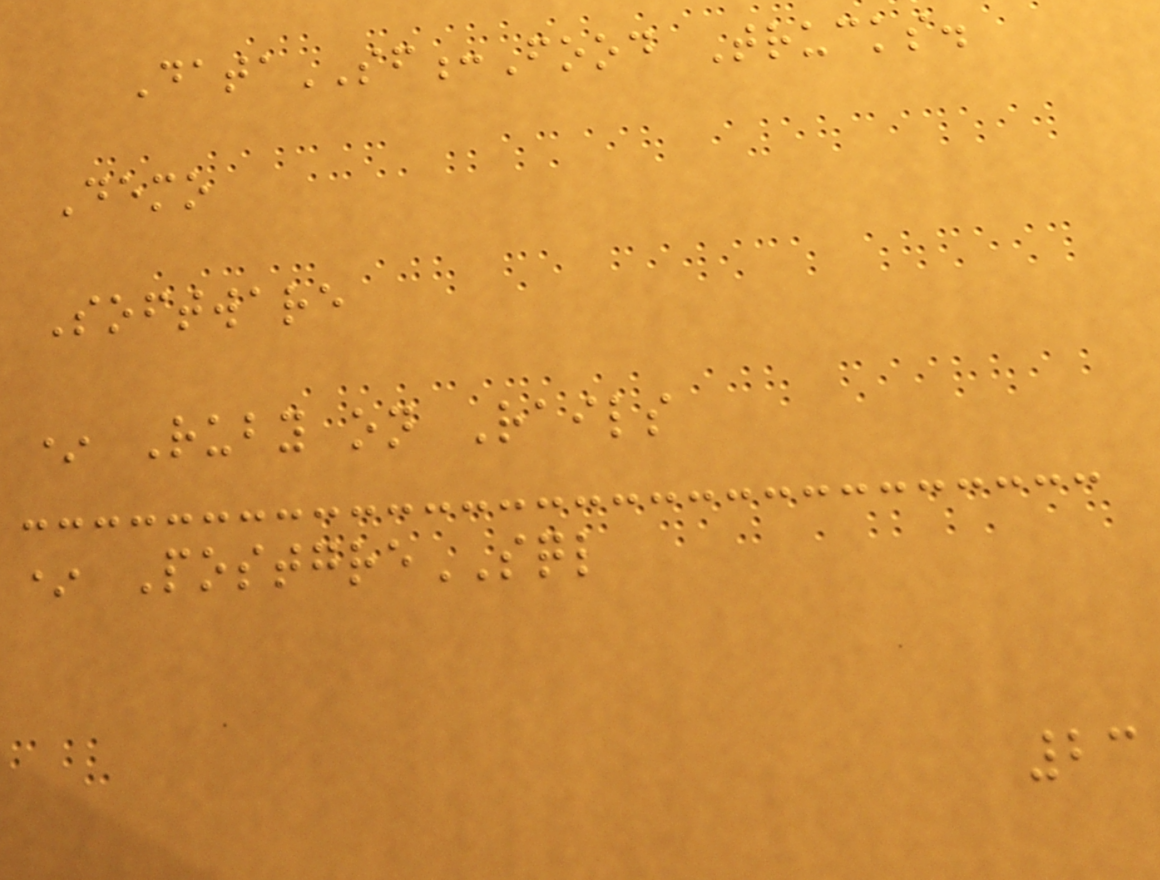DataSF:Food Trucks.
Demo
Software
* Ruby on Rails
* PostgreSQL
23
